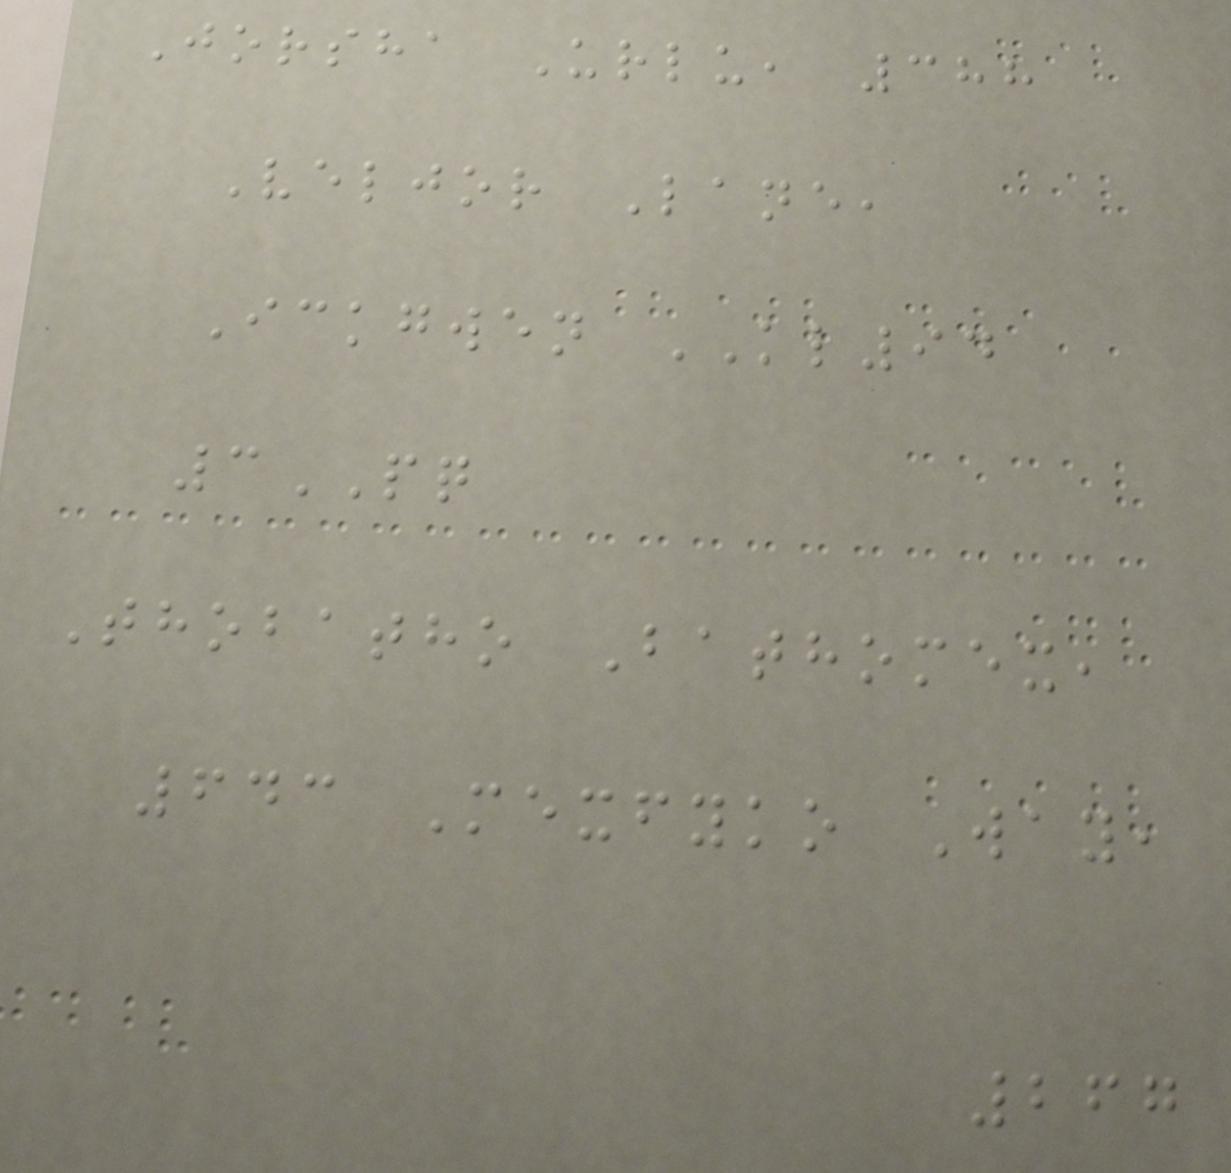Jorsha Urlu, 388
Veljor Lane,
Ickgwen KL94
3PQ
Thobatho Bathomex,
643 Mexfyko Way,
267
